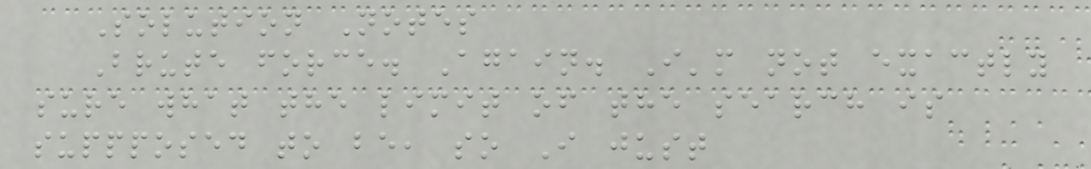Solution Notes
Brute force. Again. I'm not exactly
sure what the limit of the search is
suppposed to be, so I just
